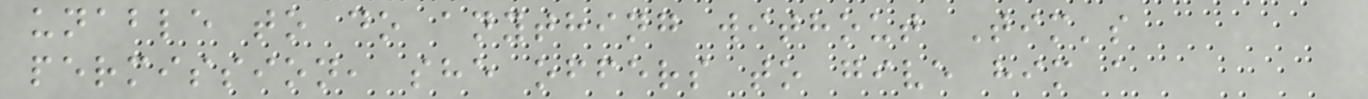unable to do anything without Tim's
permission, she offers to give him a
